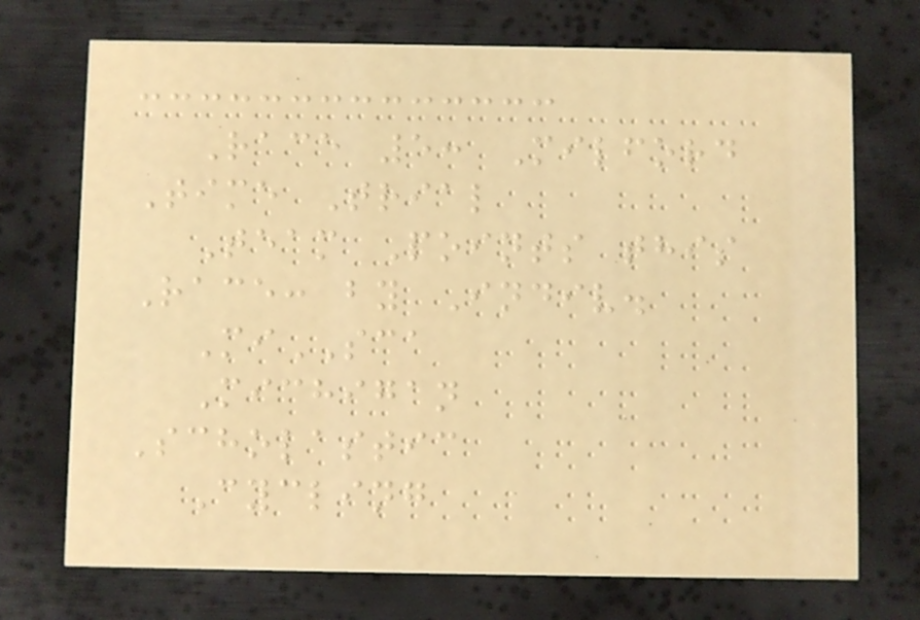Race 5: Milford
Time Trial
Team Points this
Race: by Indiv.
MiSCA
Michigan
Scholastic
Cycling
